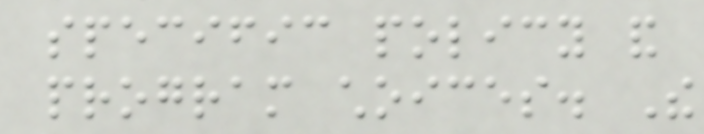specific policy and
program choices. The
